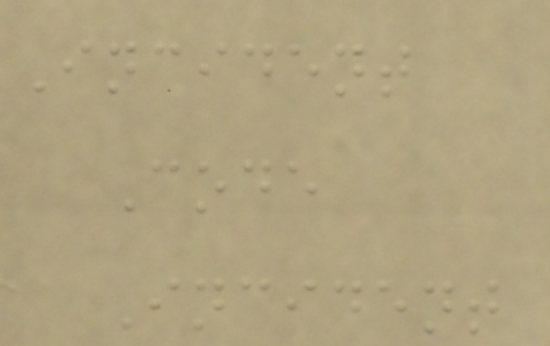Incident
Code
Incident
